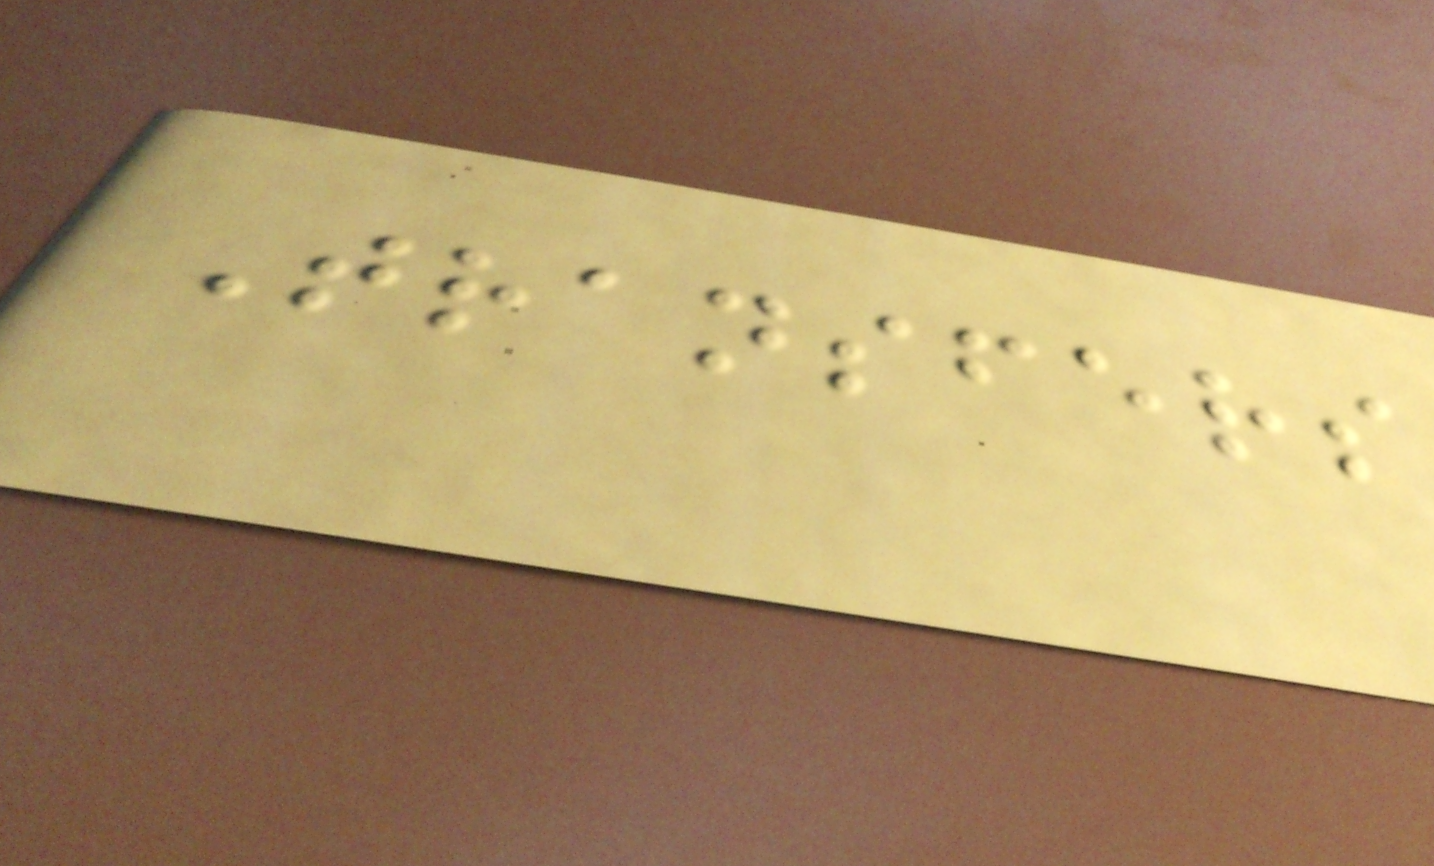Transfers
